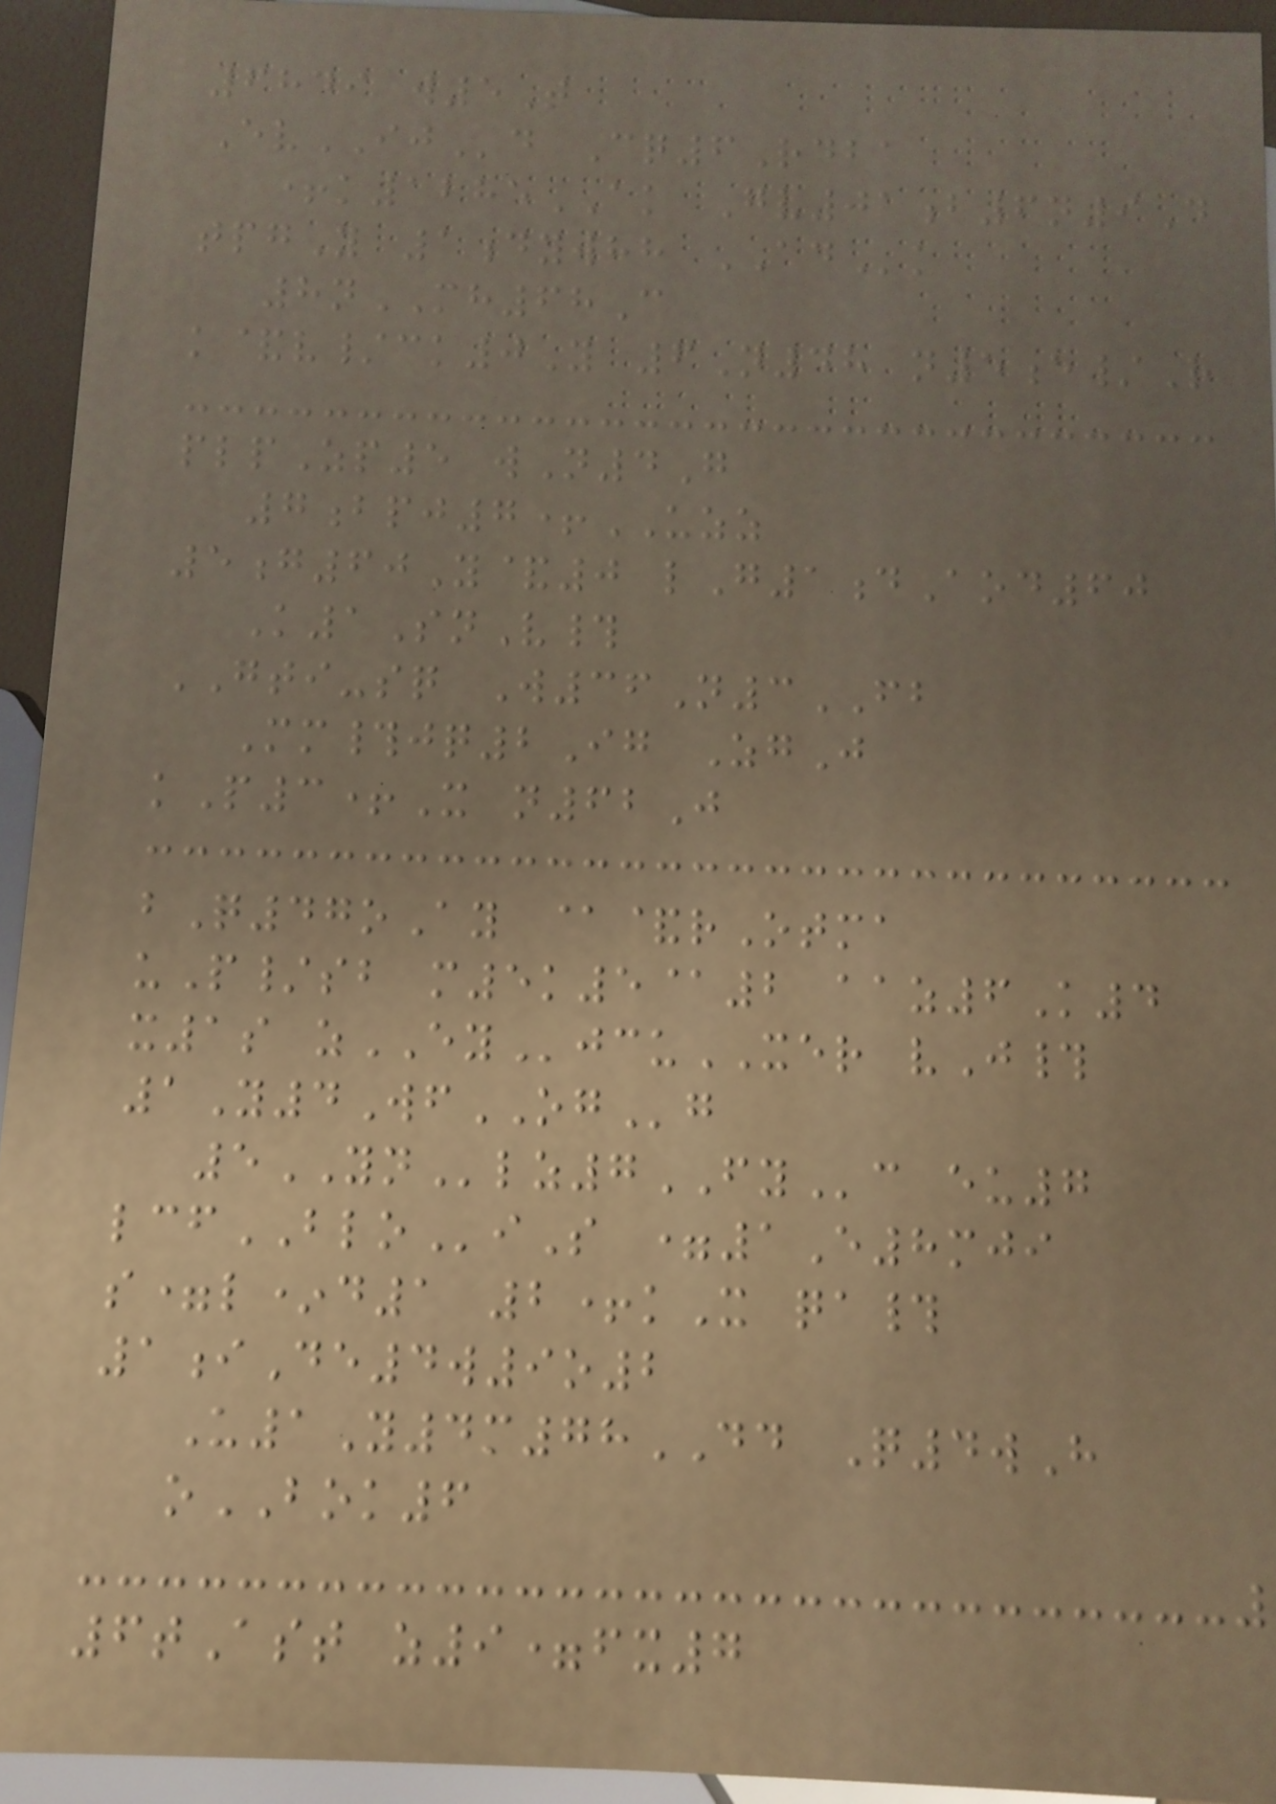6849 w5T
EvIJd Cq6Rdba
+k1285AK Gv01b6n9D
tpgY 1dywhh ADk
8nMH68C
k&v/ck0Y 6N48 n5e/R
plpZp5 wN4G
7bpj7+UZZ
5g60Y&0 lG1dAod60
K1SnV#
GTI-sq W36N3FB
Mm#jq2Ig ZgJ
kP3+X n62J
bQ47oAy @&rOtma
uP/sb m5k5@2 aaz6K4
x1s zEYjcuXER vJ#
1Y4WfOGg
5YNlz7FYc eu7
lcfBLOiS =1E8mji
s=l*d1 2+kX qa#
1iDe4w9o2
U1Y4m78DD Q4wH
oBOK6
6tAst z9=fx7
